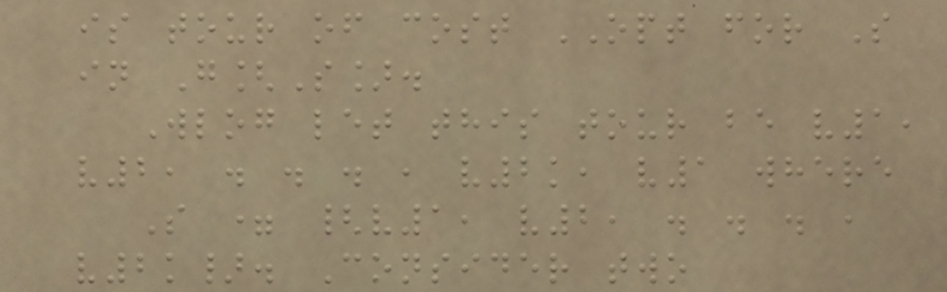is tour of cost OPT for S
in G[S].
Wlog let this tour be v1,
v2, . . . , v2k, v1 where
S = {v1, v2, . . . ,
v2k}. Consider two
